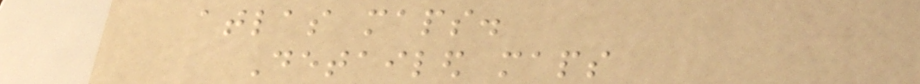atlas maps.
Detailed maps
